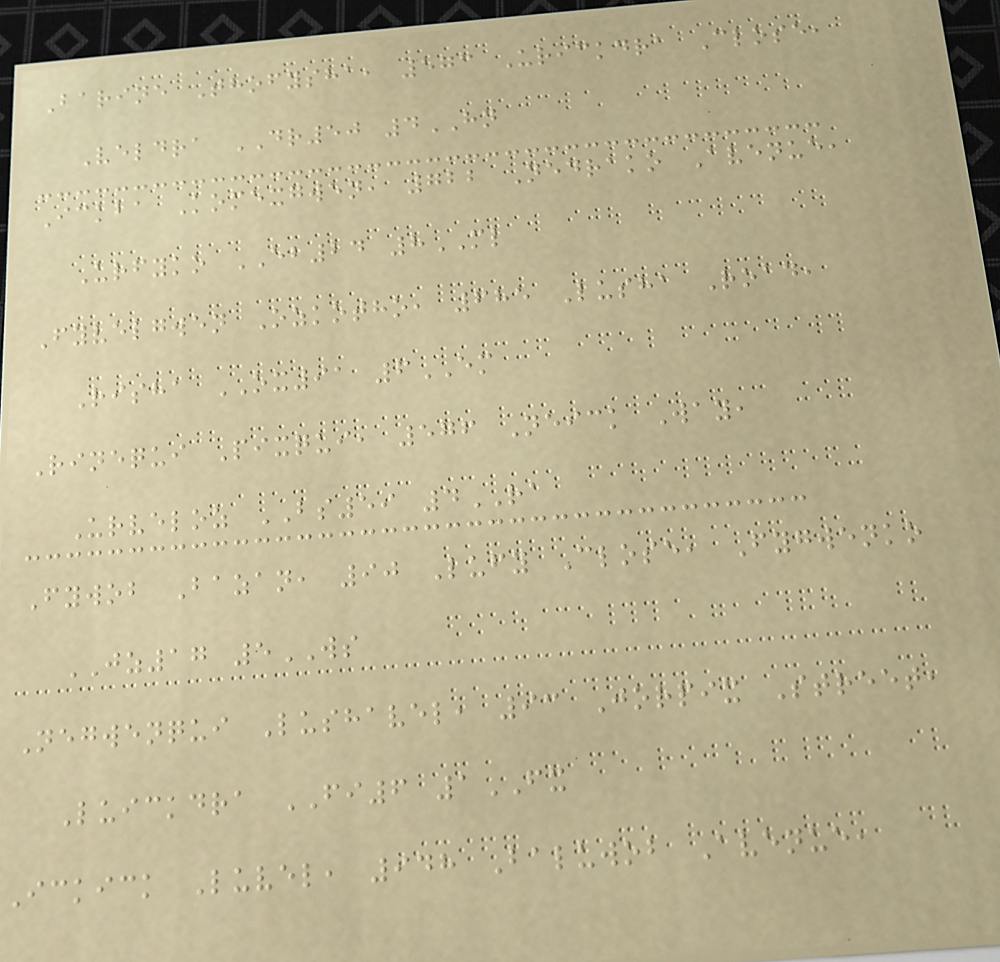Barine Thofysha, 573 Urickdra Close,
Veldra DR50 4HN
Ickba Komexgwen, 722 Nedrako Avenue,
Urfyko EB24 8ML
Fyvelgwen Ozkotho, 685 Lusha Road,
Risha OX91 6EM
Rinequi Pixqui, 576 Neick Way,
Urveloz BS59 4RA
Fywob Bazan, 90 Lufy Close, Fygwenko
JZ17 5WS
Negwenqui Lushavel, 93 Jorpix Street,
Luickdra FI6 1FX
Ickick Luvel, 948 Baluwob Avenue,
